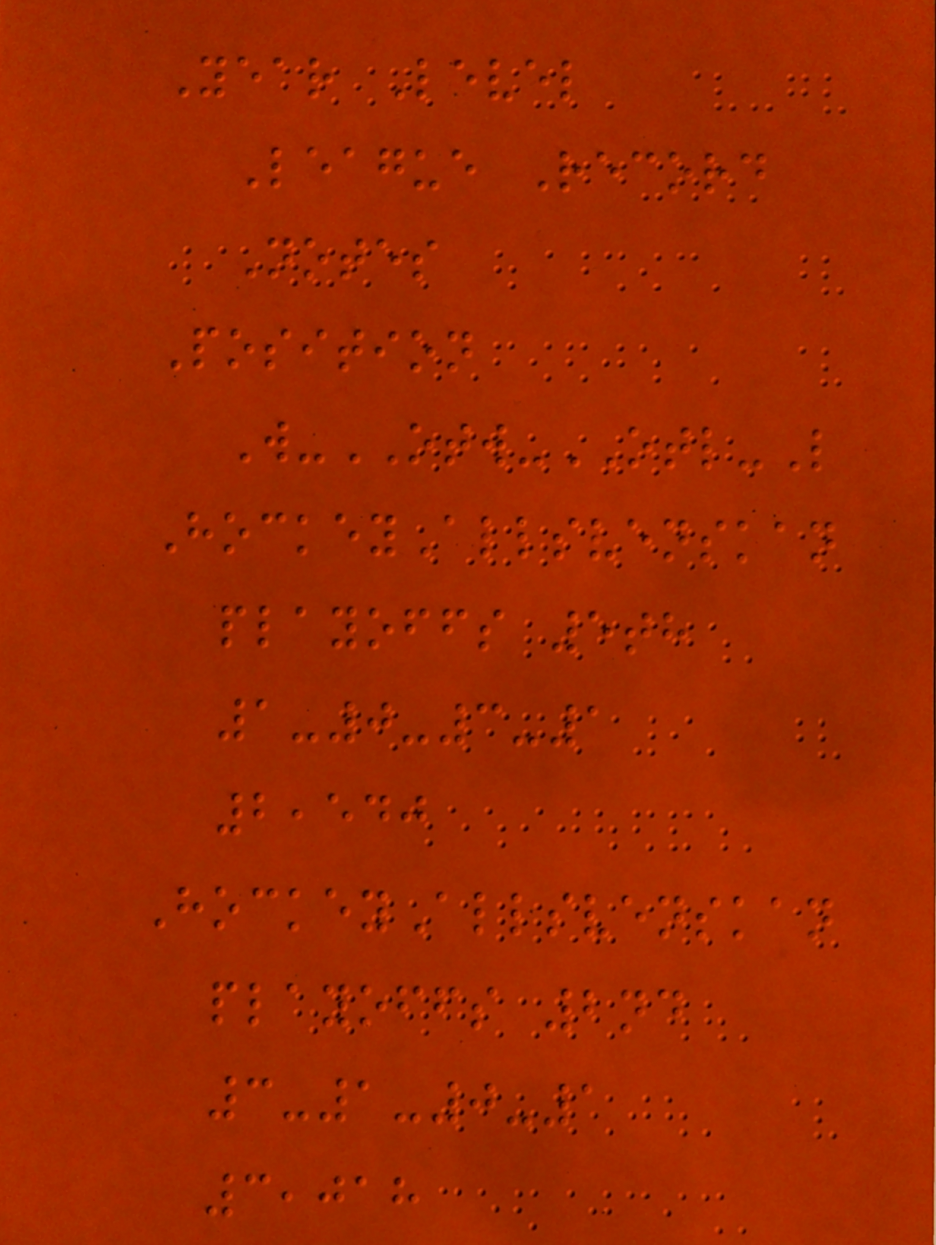Year Level
League Record
Notes
Position
W-OTW-OTL-L
HockeyAllsvenskan
playoffs 5th
1-0-3-1
2,540
HockeyAllsvenskan
playoffs 2nd
3-1-0-1
3,018
